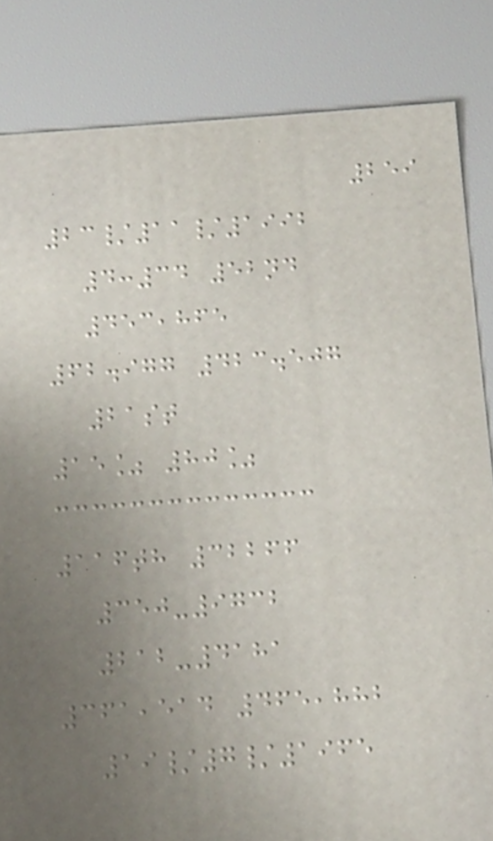259
23/11/1992
4:34 52nd
453,865
62.977 423.507
21st
15% 80%
116th 32266
350-9732
212-4181
361,514 465,882
19/7/1965
